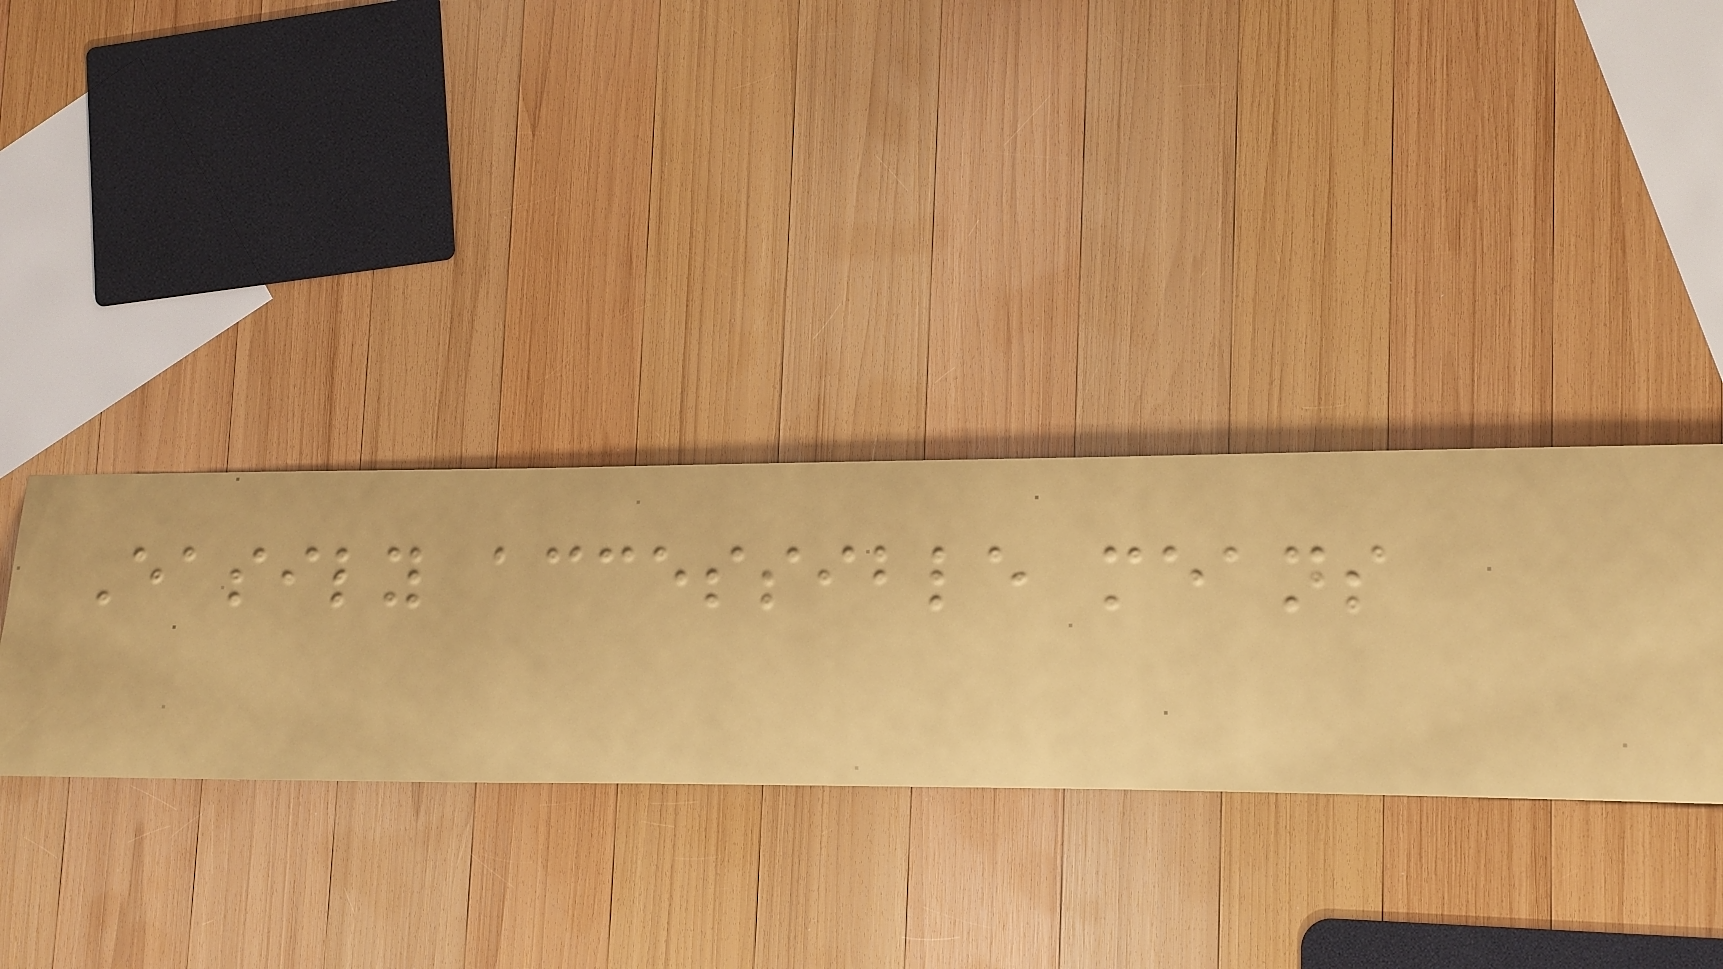Easily accessible means
